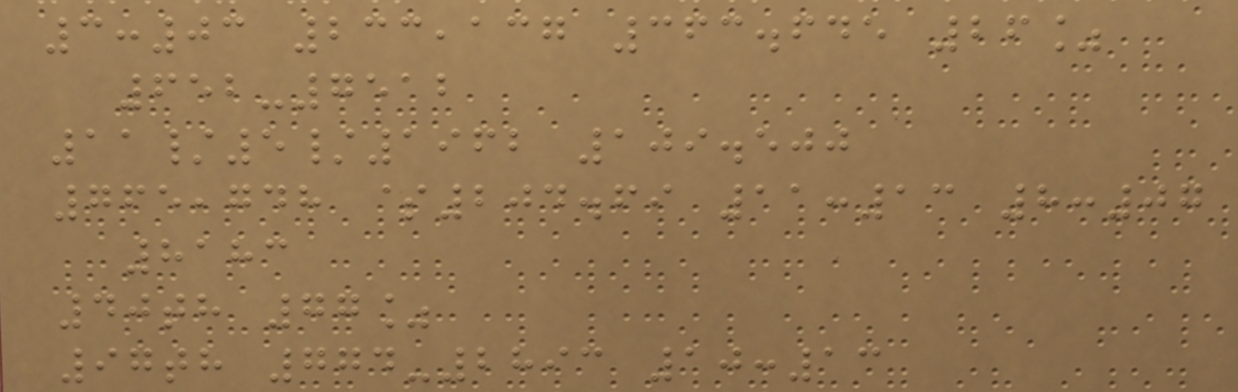3:03 233,137 363.645 26%
652-7512
11/5/1962 109.500
765,748 $204.69 11:13 8:07
8183
40th 77%
97th 774-2893 10:13
